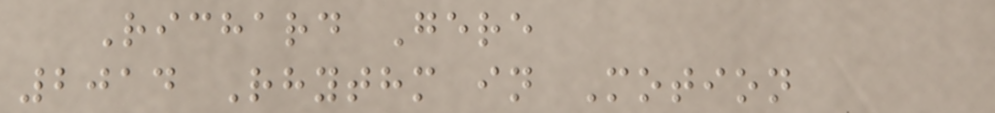Richard Gere
2014 Rhythm in Motion
